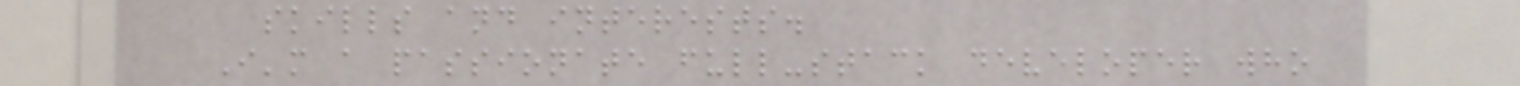skills and interests.
I'm a passionate full-stack developer who
